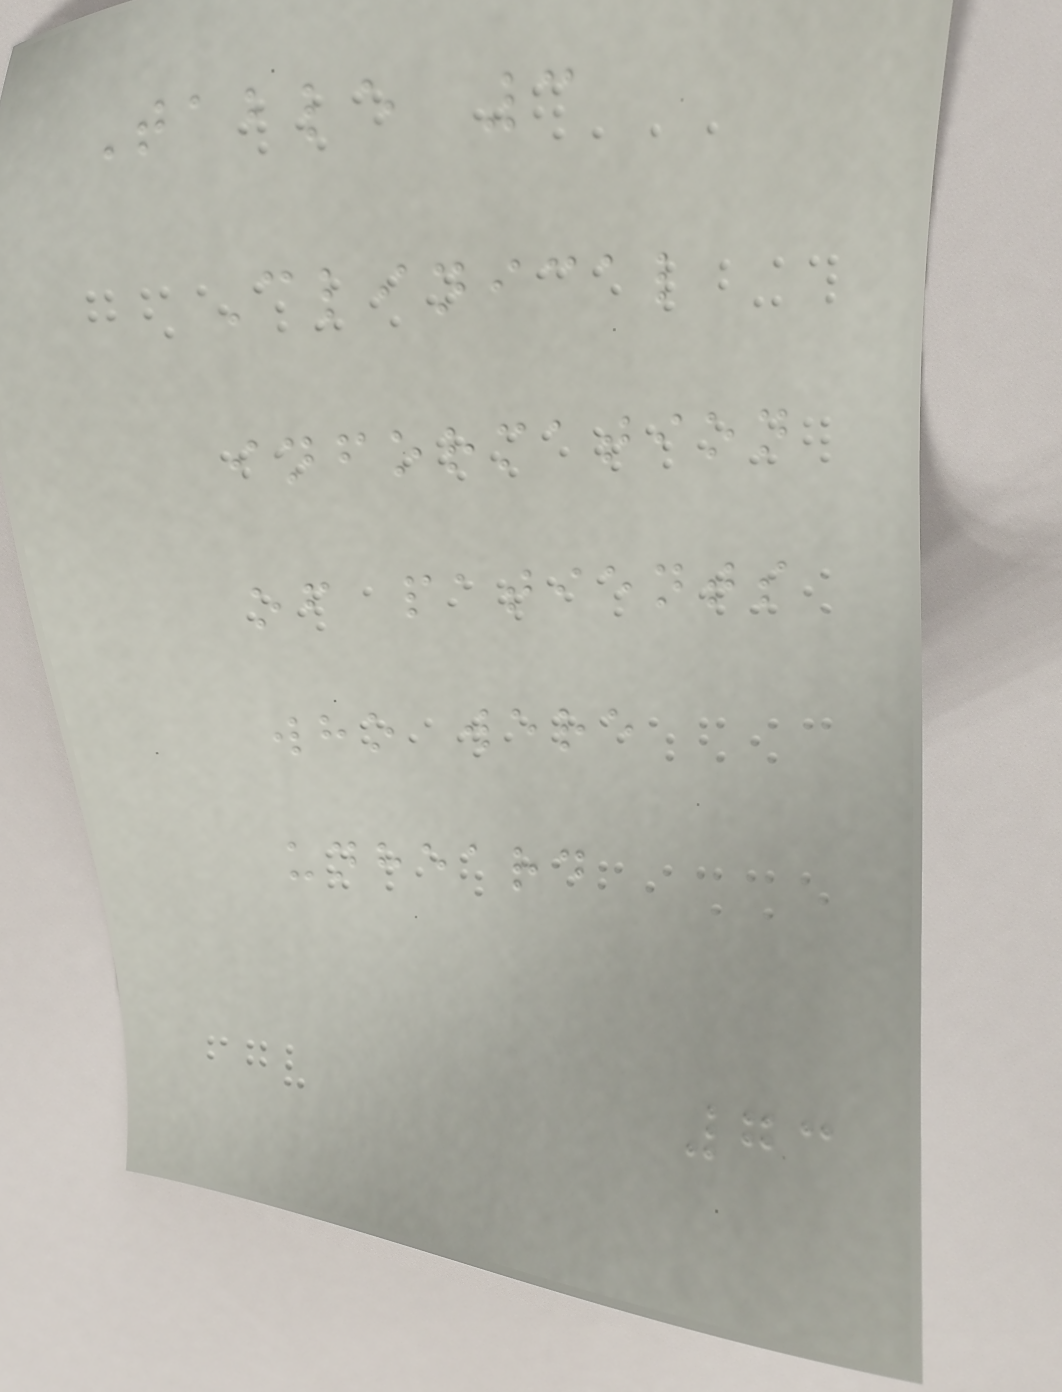Table 3
Clinical
information
of patients
who were
unheard
73
